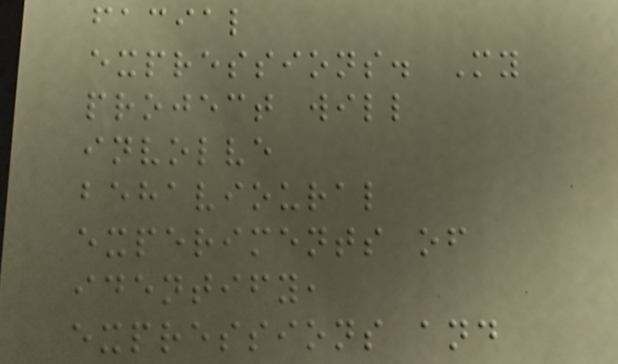facial
expressions. My
project will
involve
behavioural
experiments of
identify,
expressions and
